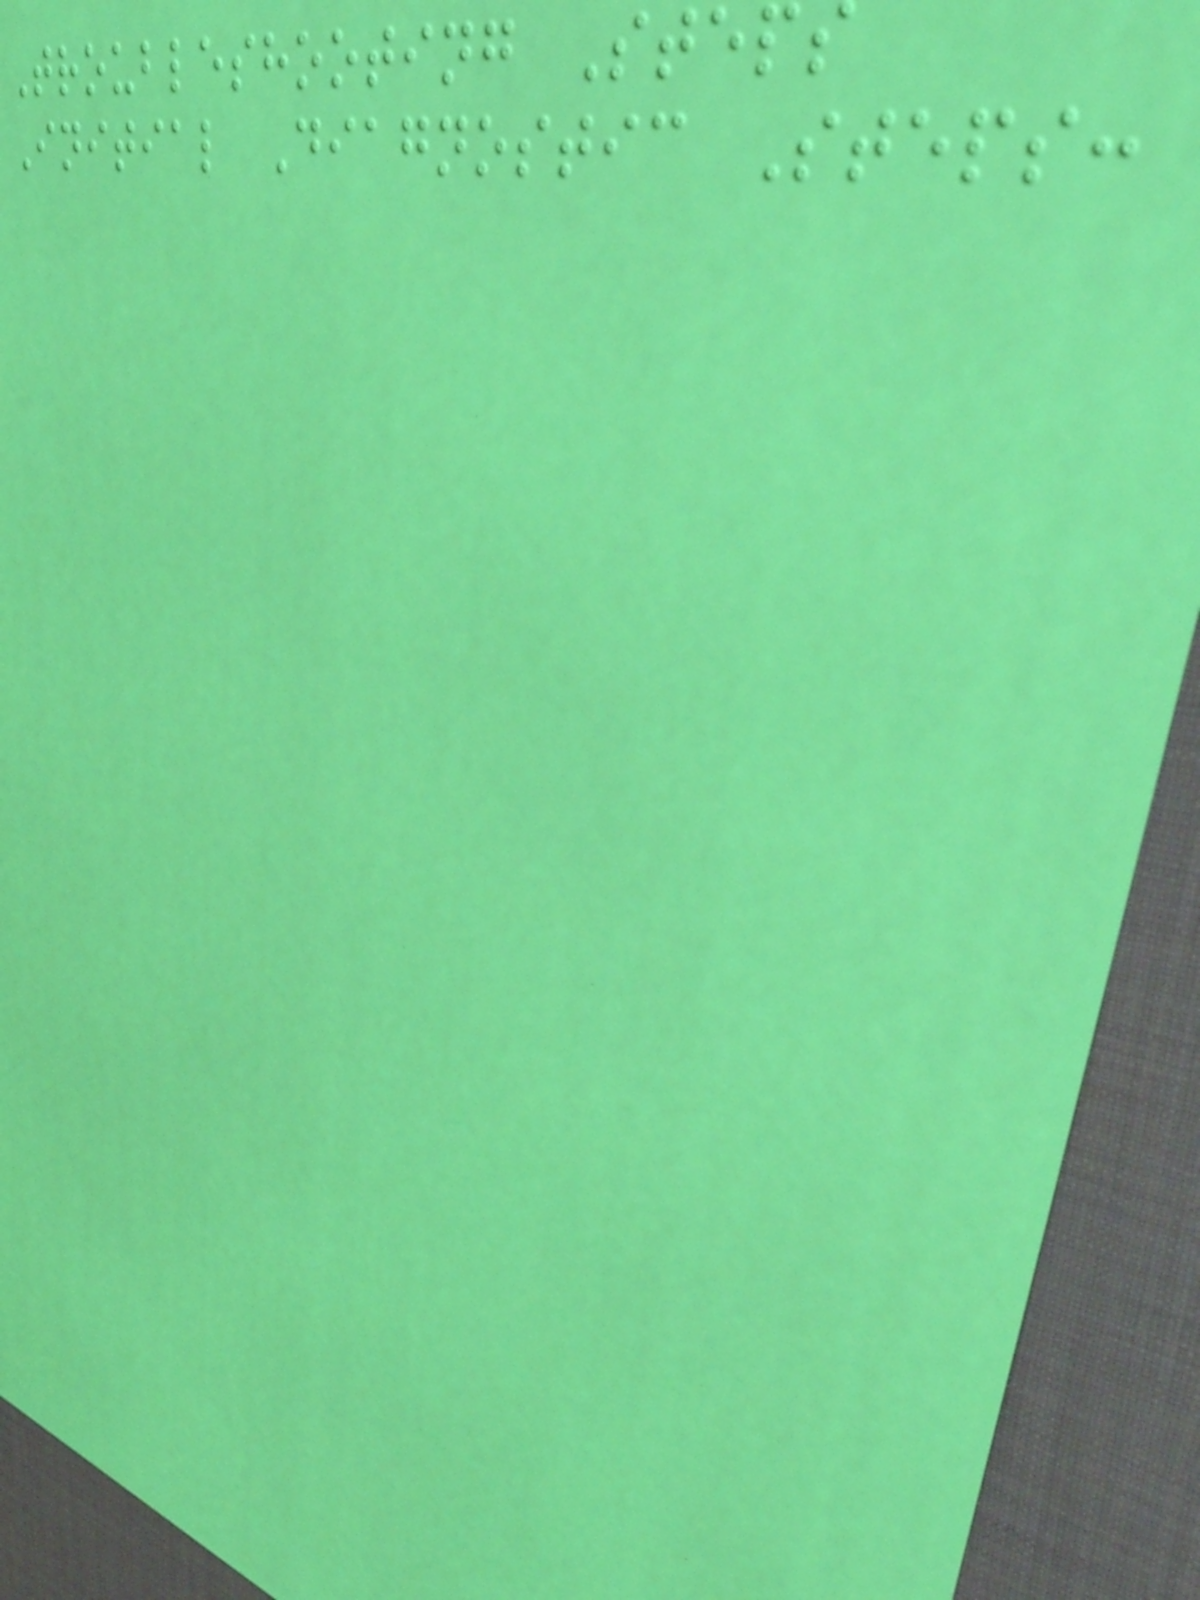Troubleshooting Step
Initial Diagnostic Steps:
